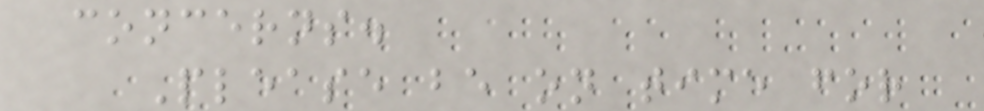concerns.
Please be on time for
